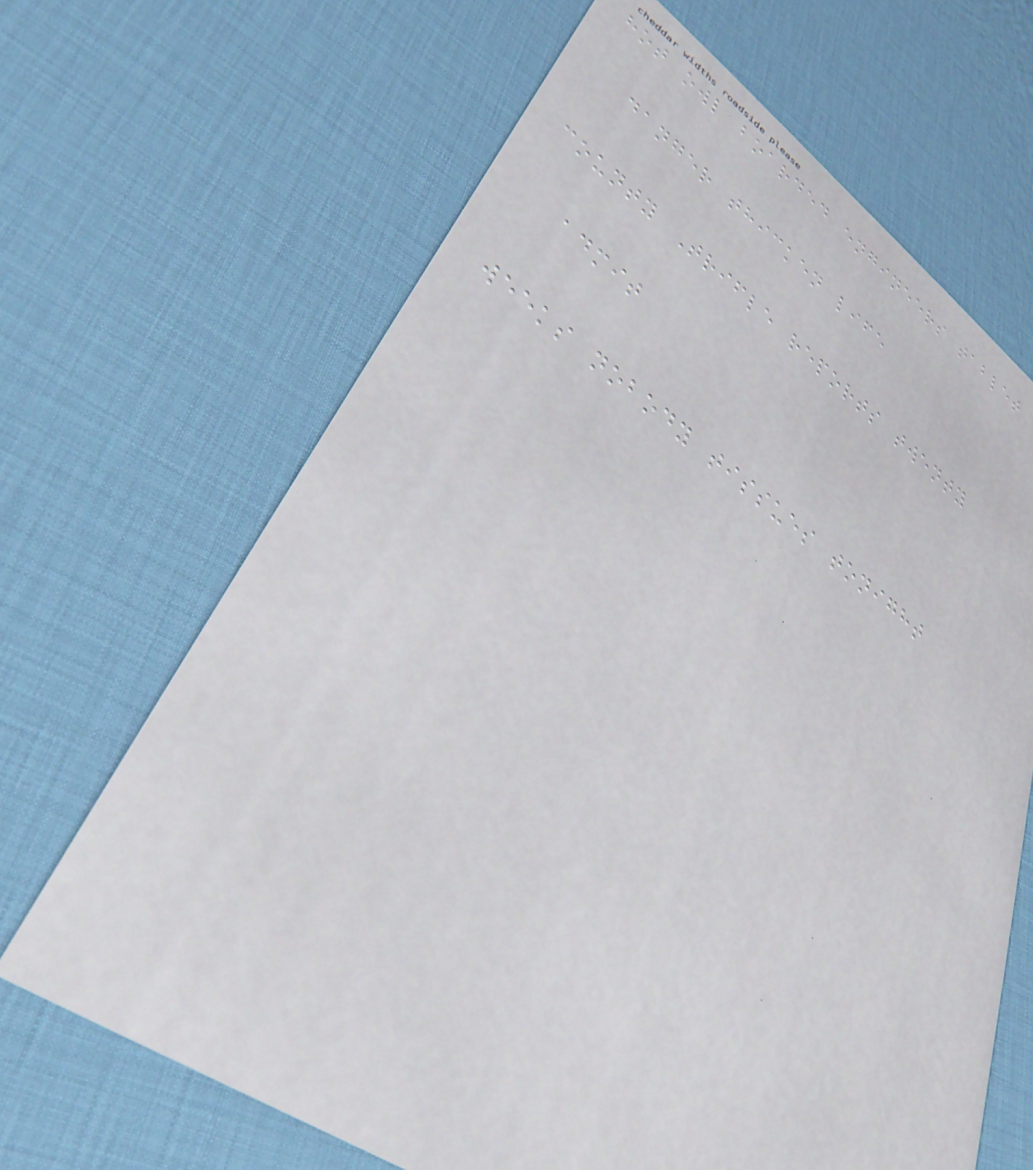hot owl boarded engineers tablet
danger thicken life
county Trifle reports twenty
admit
weeks nobody tissues tonight
